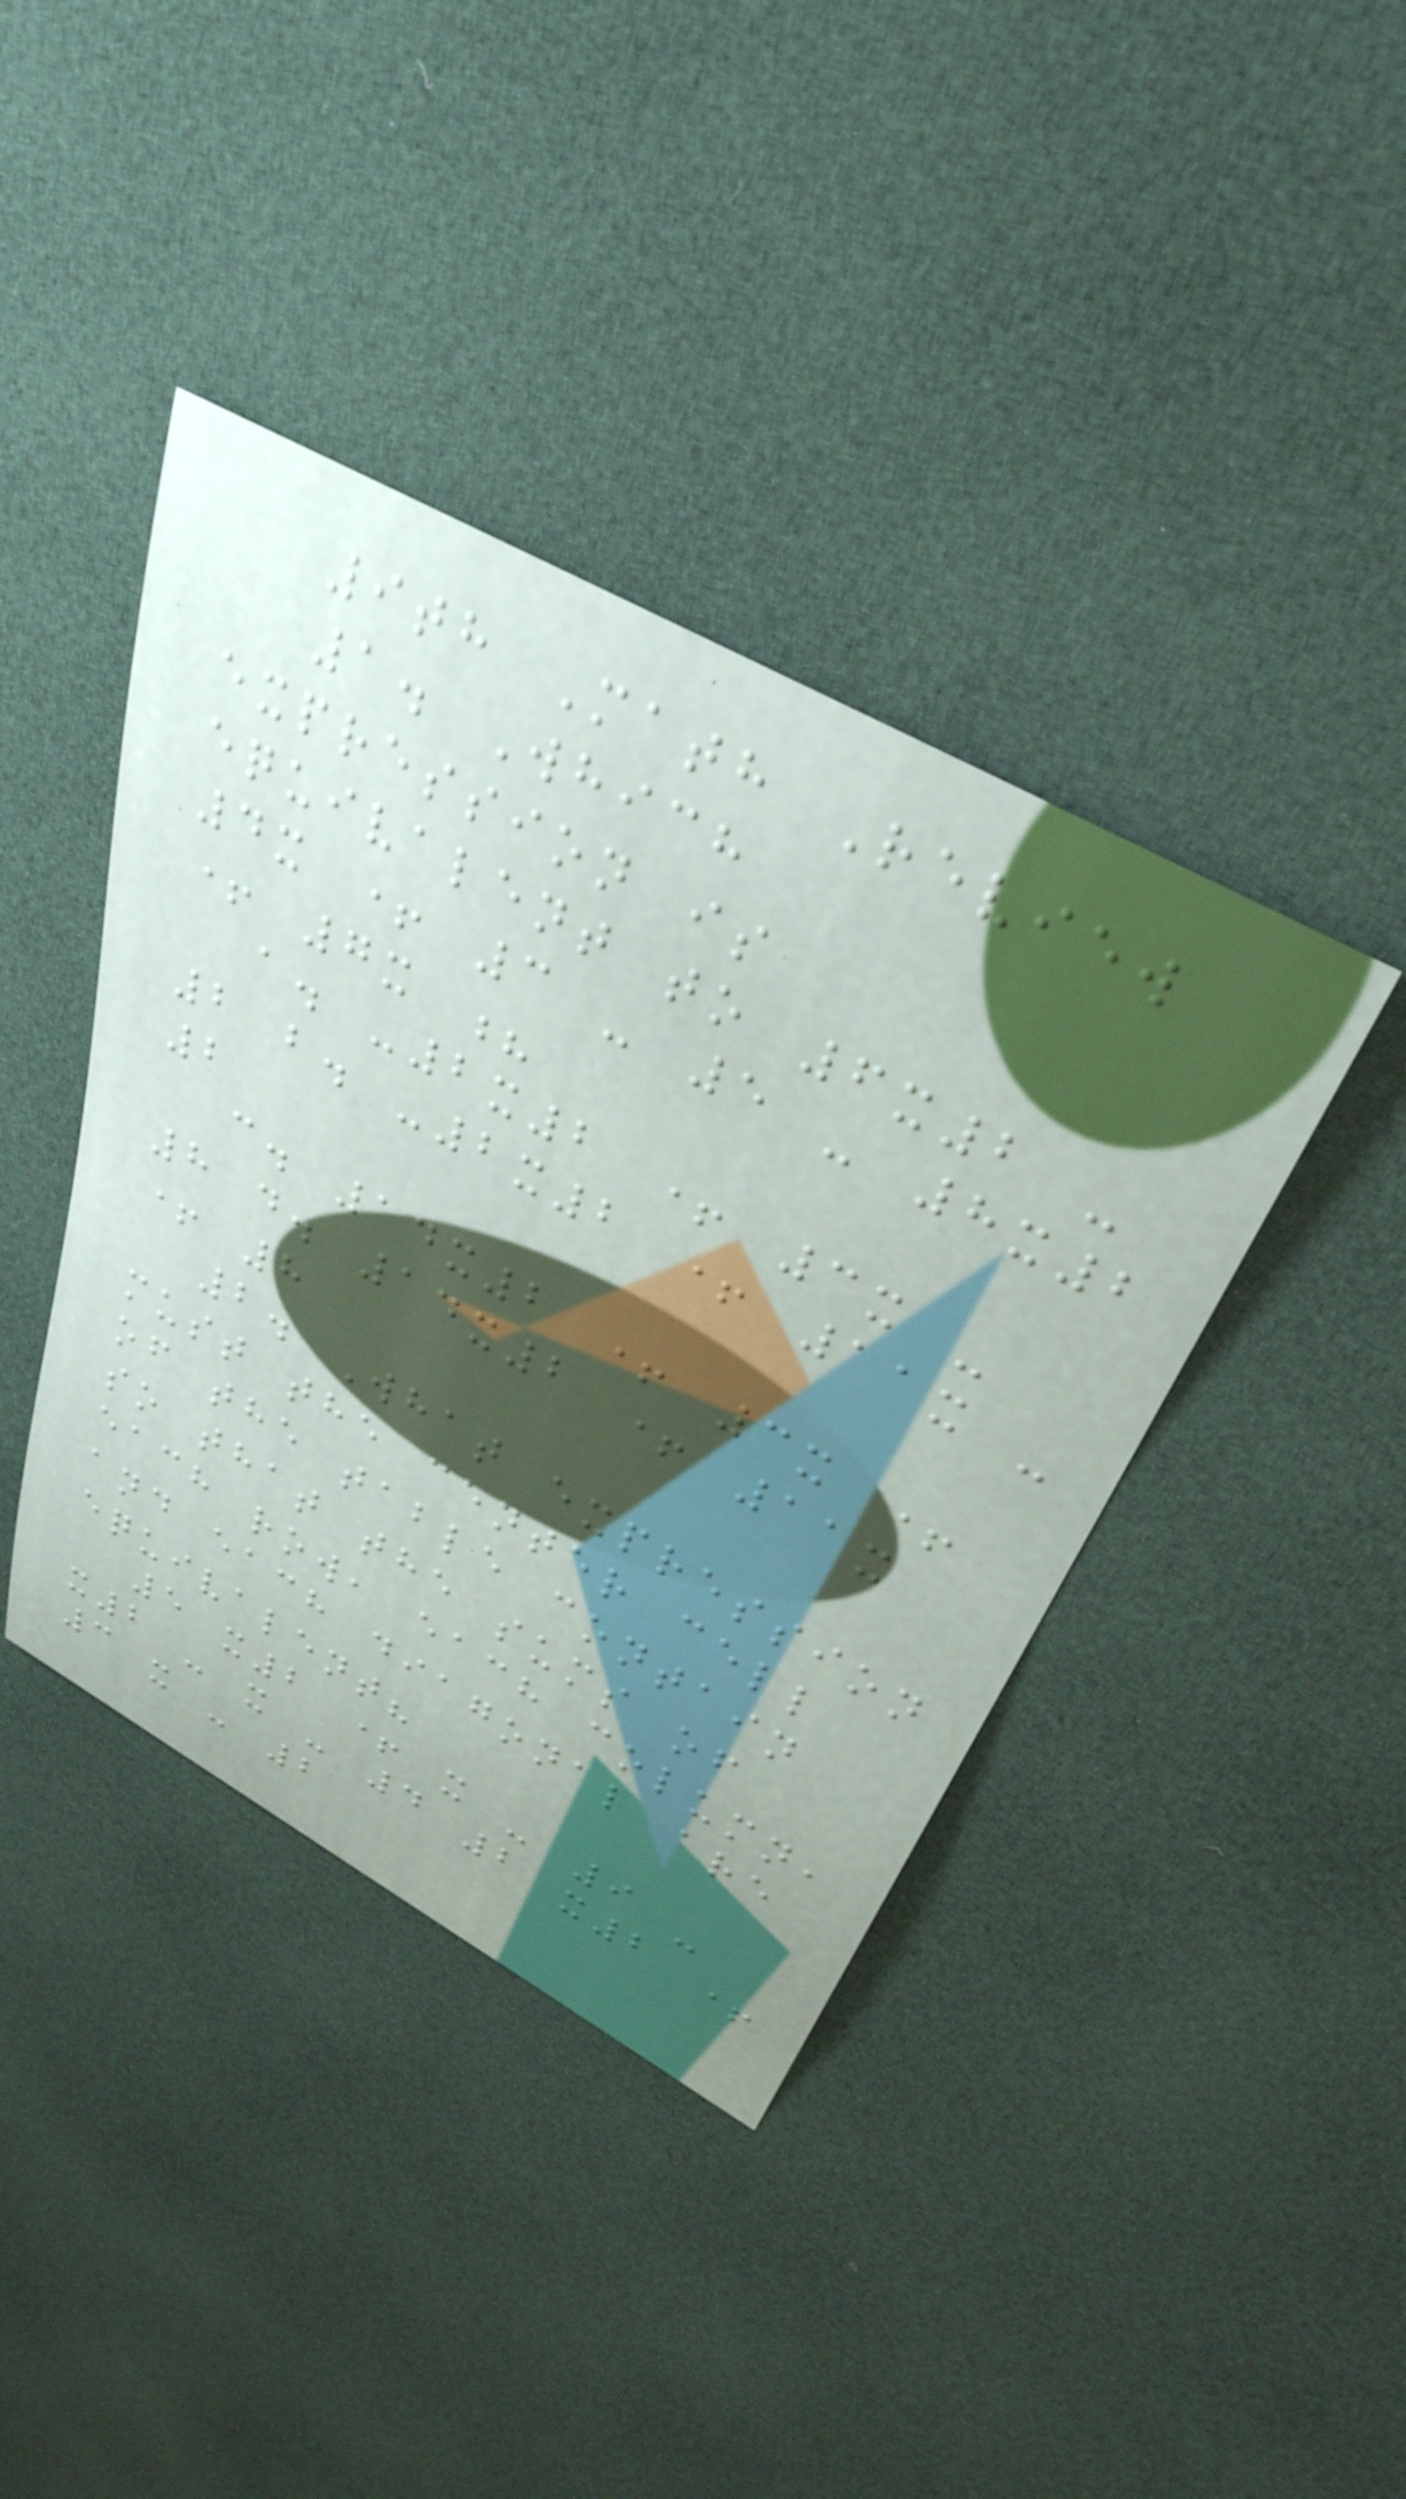9th Math Review
1. Which
expression is
equivalent to 6x2 -
4x + 3 - 5 - 8x2
+ 7x ?
a. -2x2 + 3x -
2 b. -2x2 + 11x -
2
c. 14x2 + 3x +
8 d. 14x2 + 11x
+ 8
2. What expression
must the center cell
of the table contain
so that the sums of
each row, each column,
and each diagonal are
equivalent?
5 x2 + x - 9 -
x2 - x - 4 2 x2 +
3 x - 2
